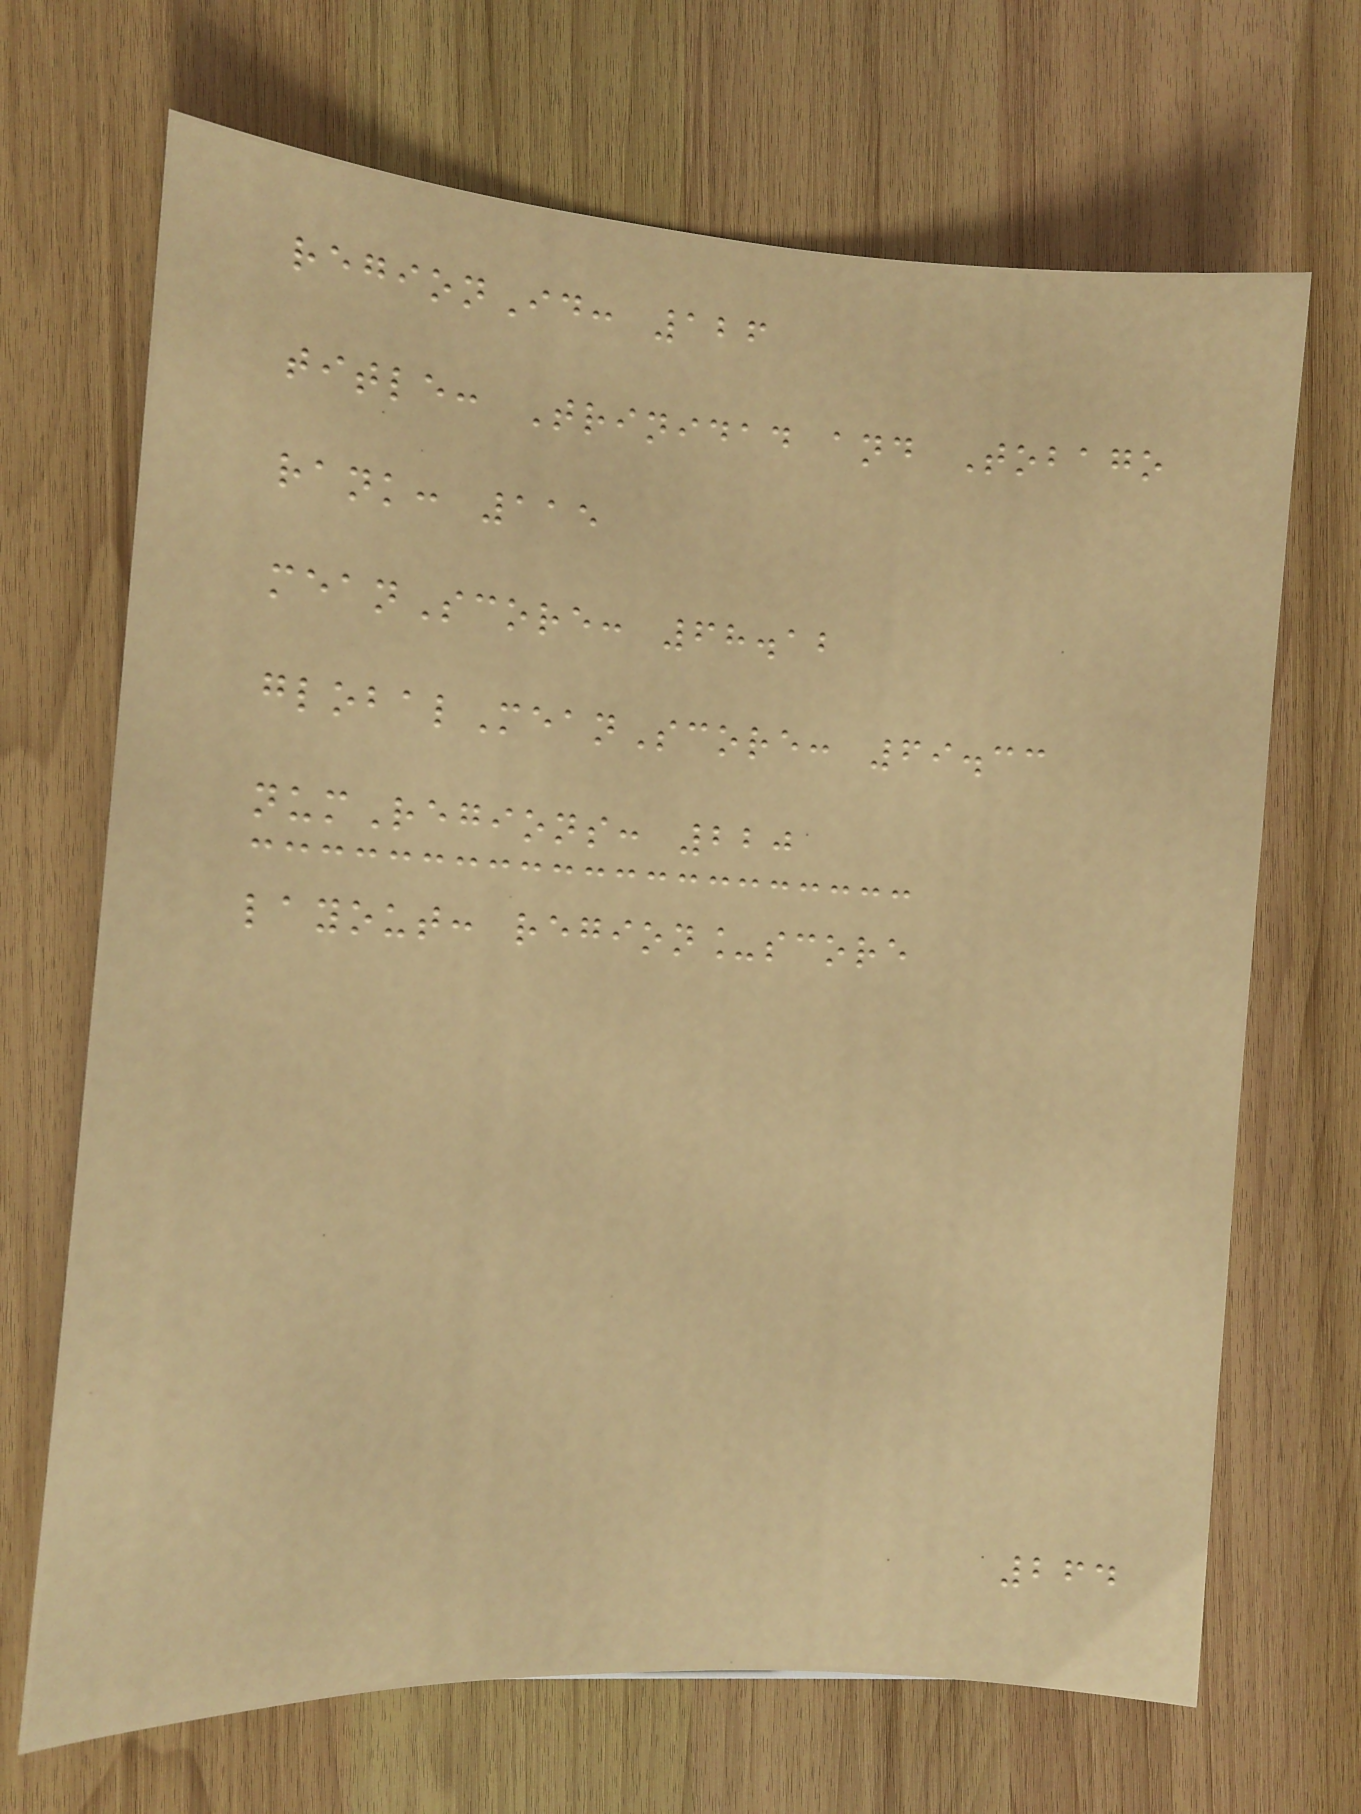regionId: 126
title: Trinidad and Tobago
rank: 115
meanScore: 68.12
globalMeanScore: 69.33
numRegions: 220
layout: region_score
264
